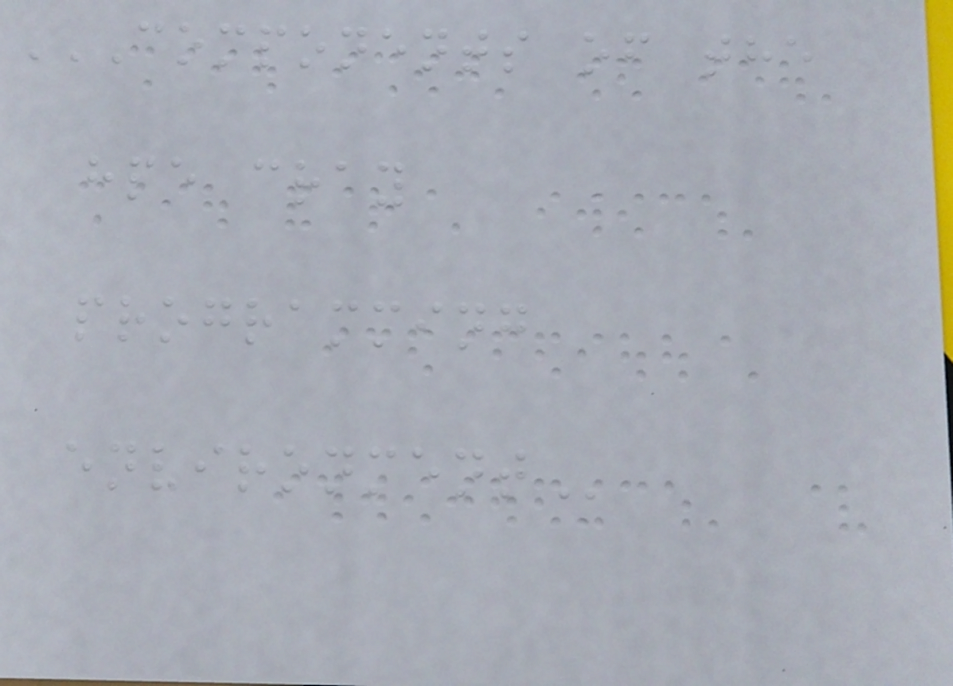COMPONENTS OF THE
HPE CRAY
PROGRAMMING
ENVIRONMENT
